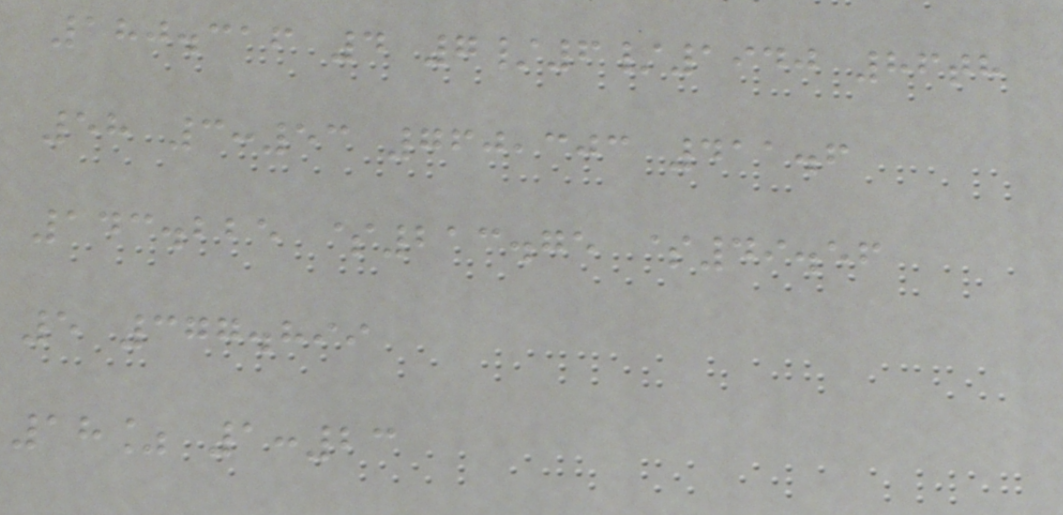180.316 4 7/6/1940 86th
58 3:53 760,303 411.6
143.225 $213.75 $49.56
5 377.899
18% 1:23
